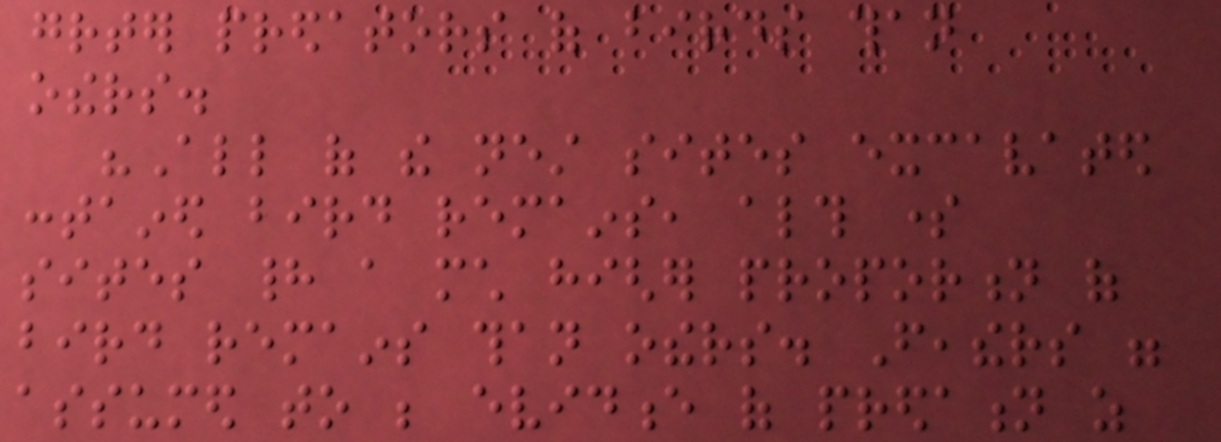greater predators of birds than
others.
"All of the nest sites excavated
contained bird remains, although some
sites had a much higher proportion of
bird remains than others. Feathers were
assumed to be evidence of predation as
